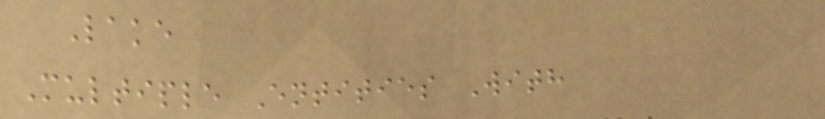Lake
Multiple Entities With
